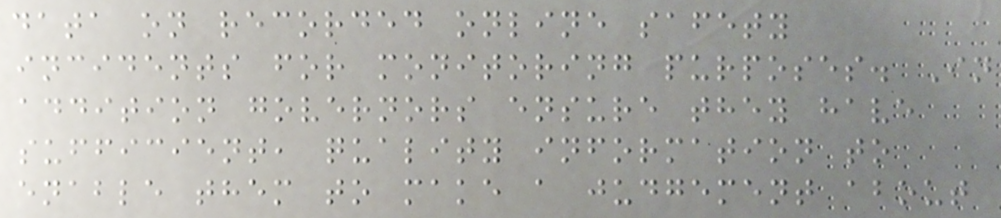data on recorded online safety
incidents for monitoring purposes. In
addition governors ensure they have
sufficient, quality information to
enable them to make a judgement about
